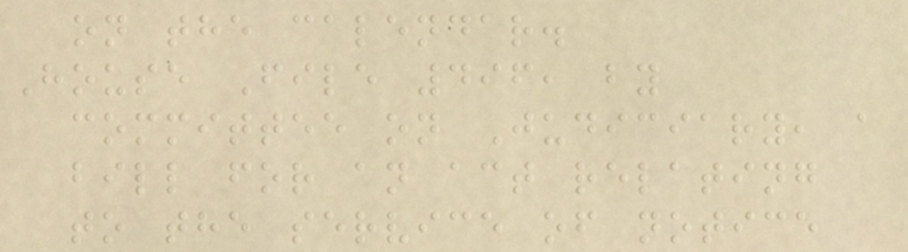on the calendar.
House File 496, by
committee on Judiciary, a
bill for an act relating
to the service of notice
